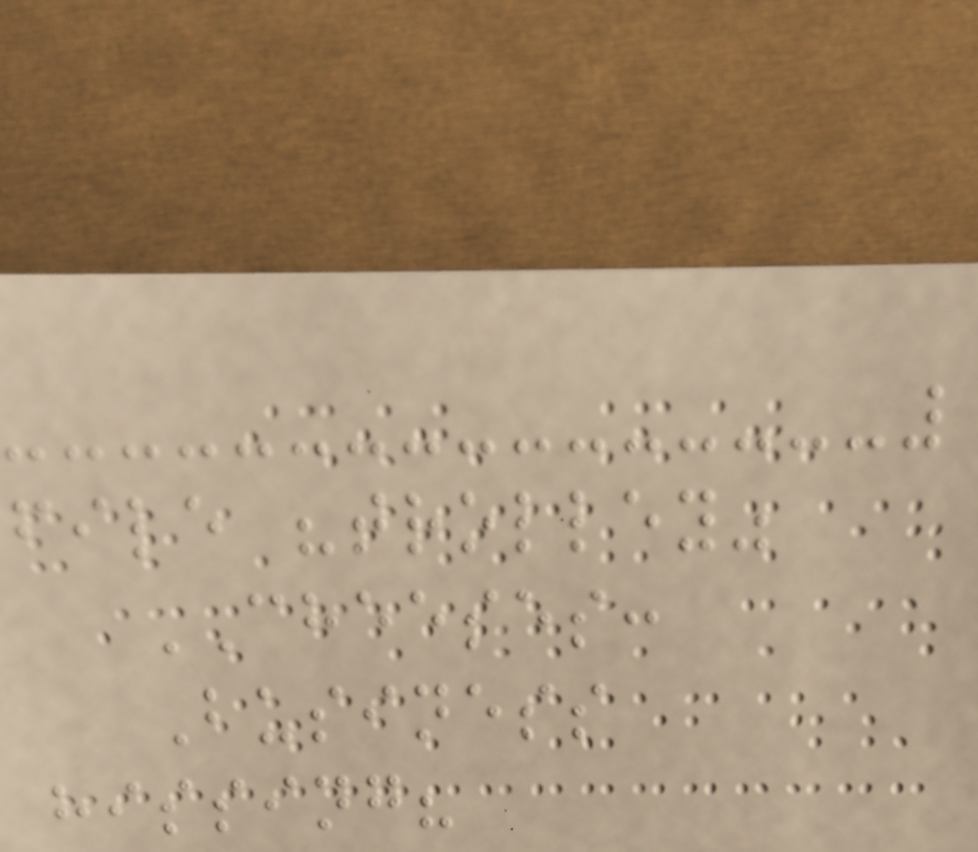file "trolley"
CHEESES:
Business
hissing?
